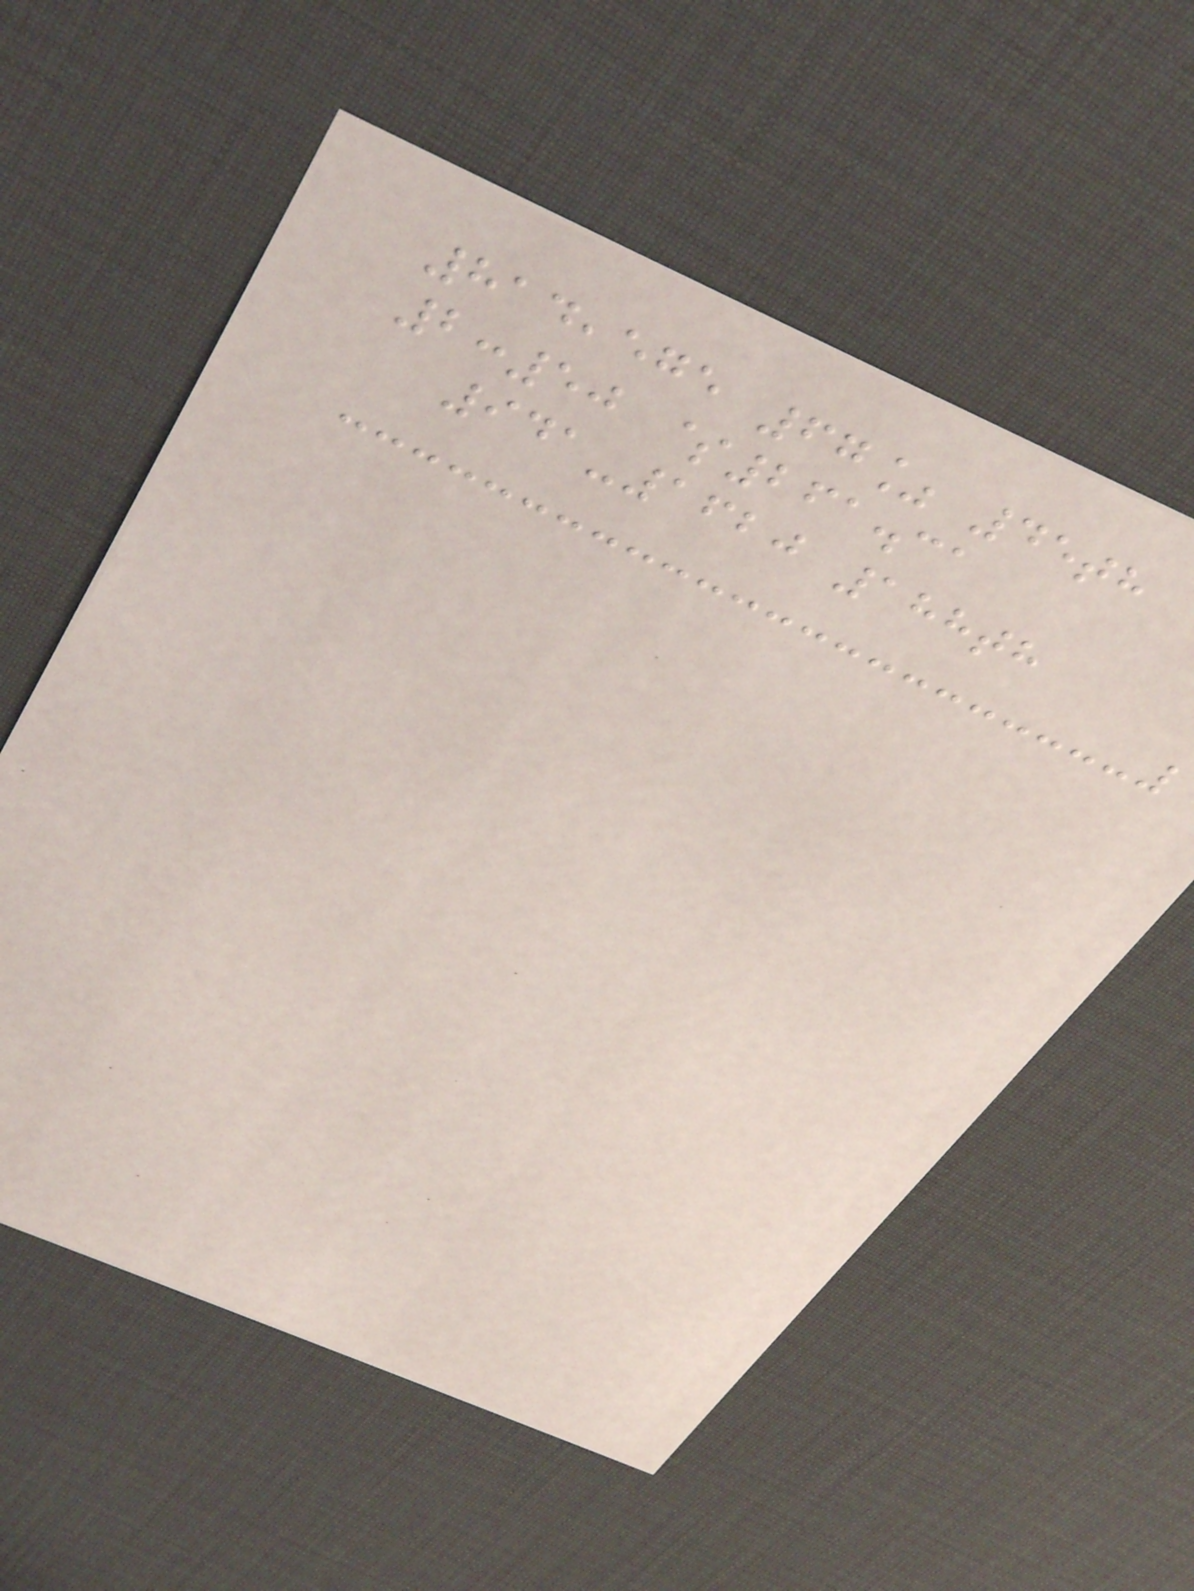814,575 67% 45th
2:50 $261.31
941-1620 188th
